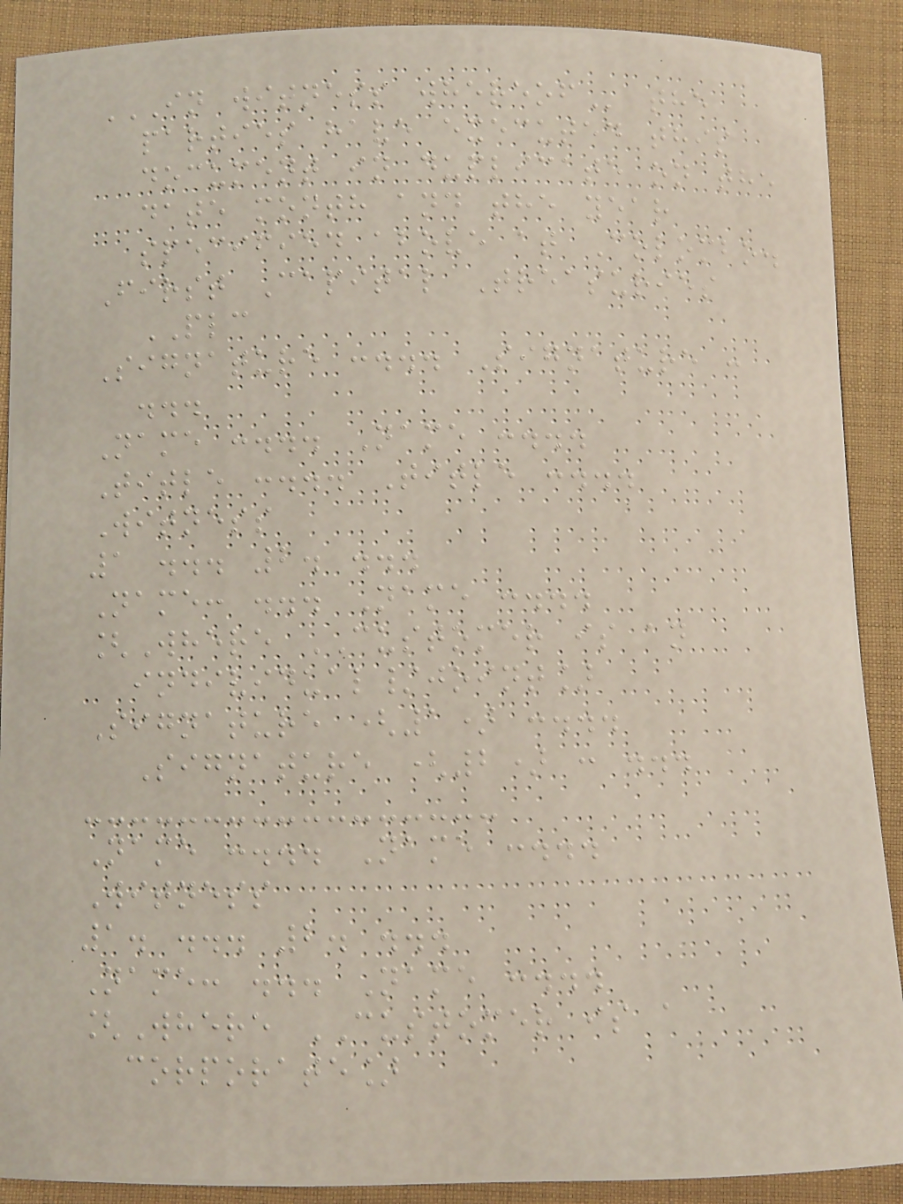IN WITNESS WHEREOF the
parties have executed this
document in duplicate on the
date month and the year
specified above at Colombo.
First Capital Treasuries
PLC
Signature :... Signature :
...
Name :... Name :...
Title :... Title :...
Witness
1 ... 2. ...
Name: ... Name :...
[Where CUSTOMER is an
individual/joint]
Signature (1) :...
Signature (2) : ...
Name :... Name :...
Witness
1. ... 2. ...
Name: ... Name :...
[Where CUSTOMER is a
corporate]
